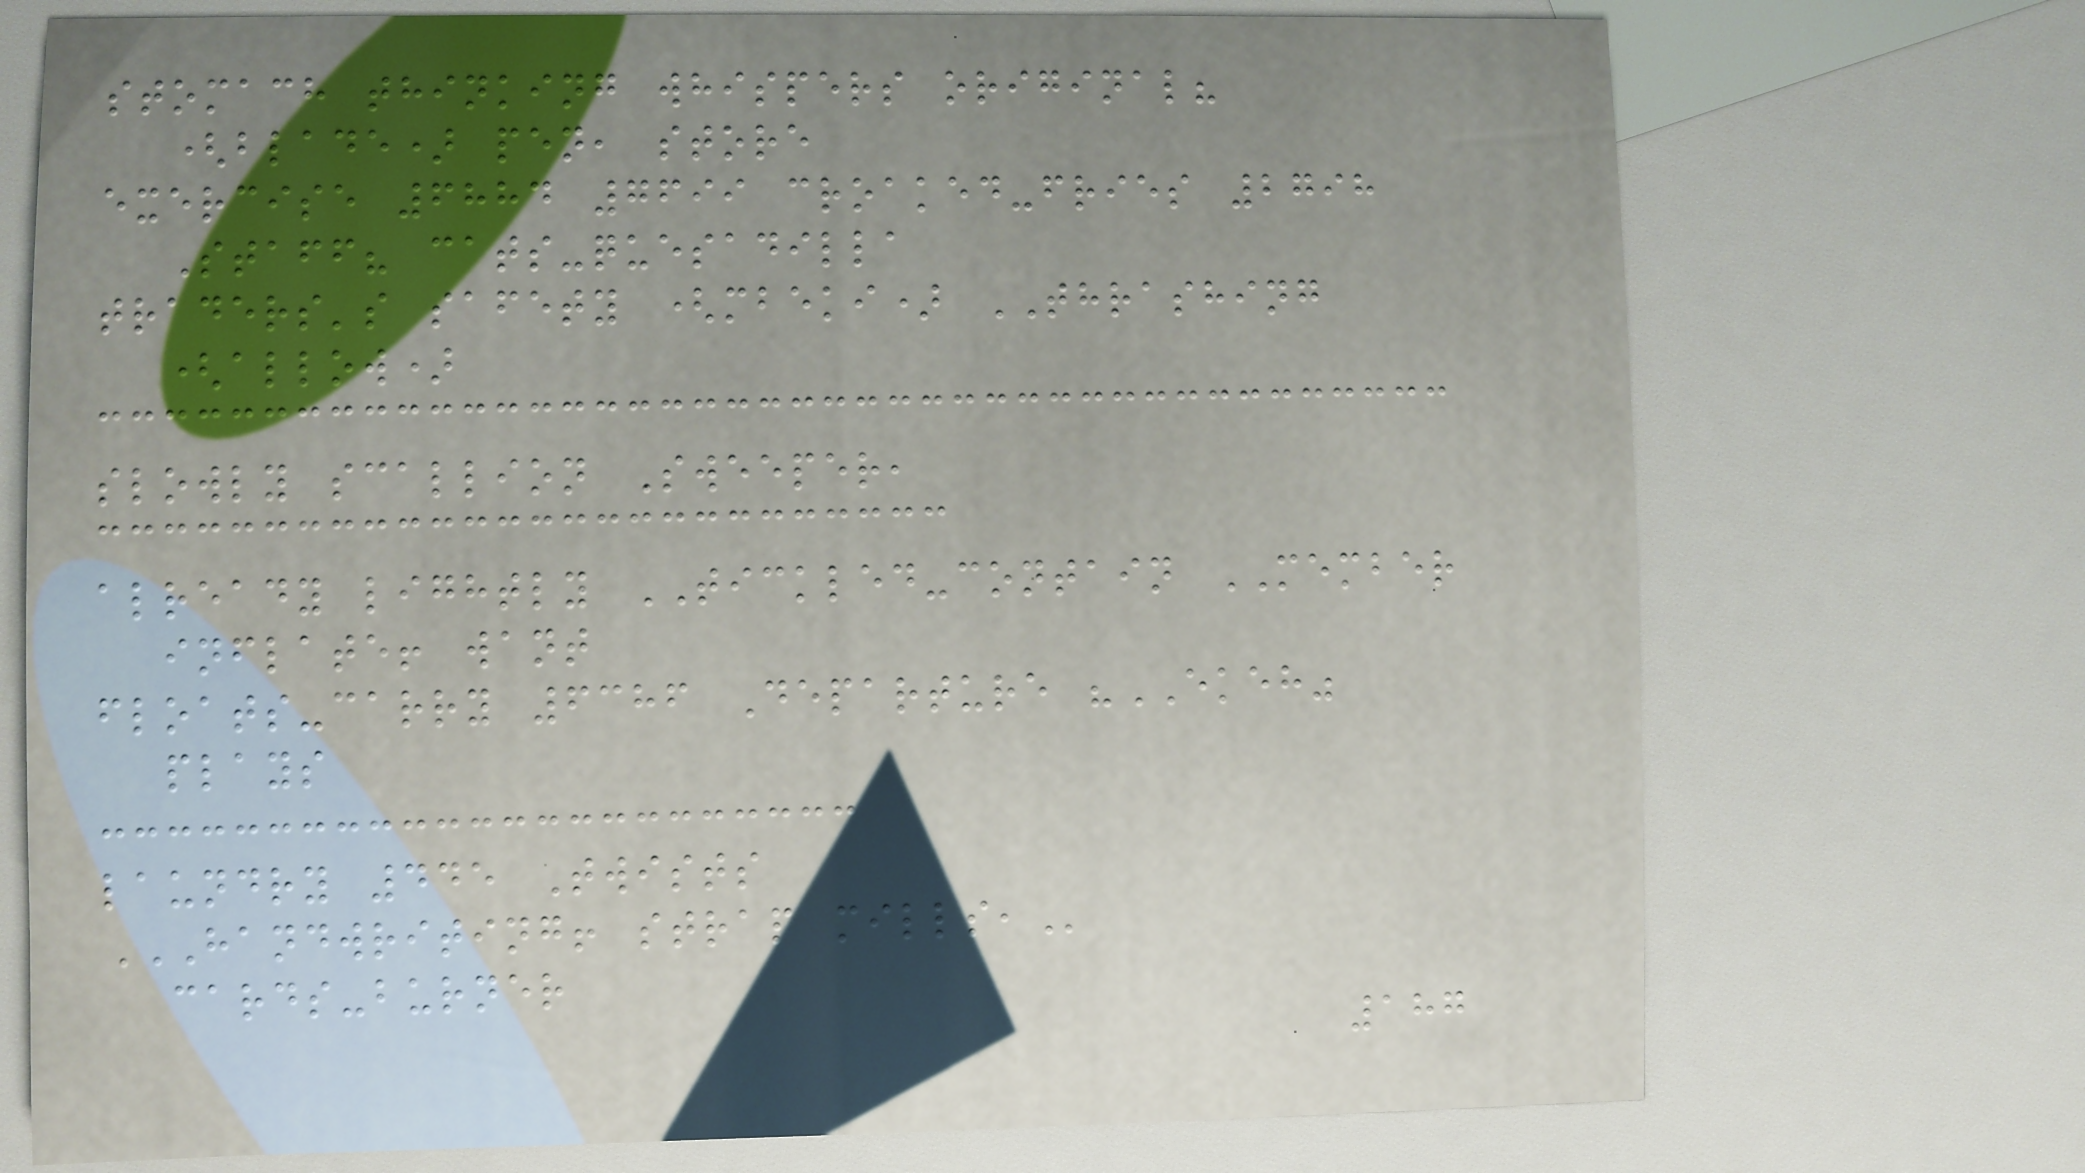stomach thinking whispers original?
(blade) pen, store
exercise 6884 7699 croaked-fries 2798
Staff? cats-quesadilla
traders's safety (mbeki) THRASHING
(allow)
slowly scallion Sweeper,
already lightly TICKLED-contain MEMBER
inflate! want
floats-carry 6386 Departure "EKEH"
plays
laundry 445 Twists
HANDWRITING! STRAP MILLS,
cards-burner
187
